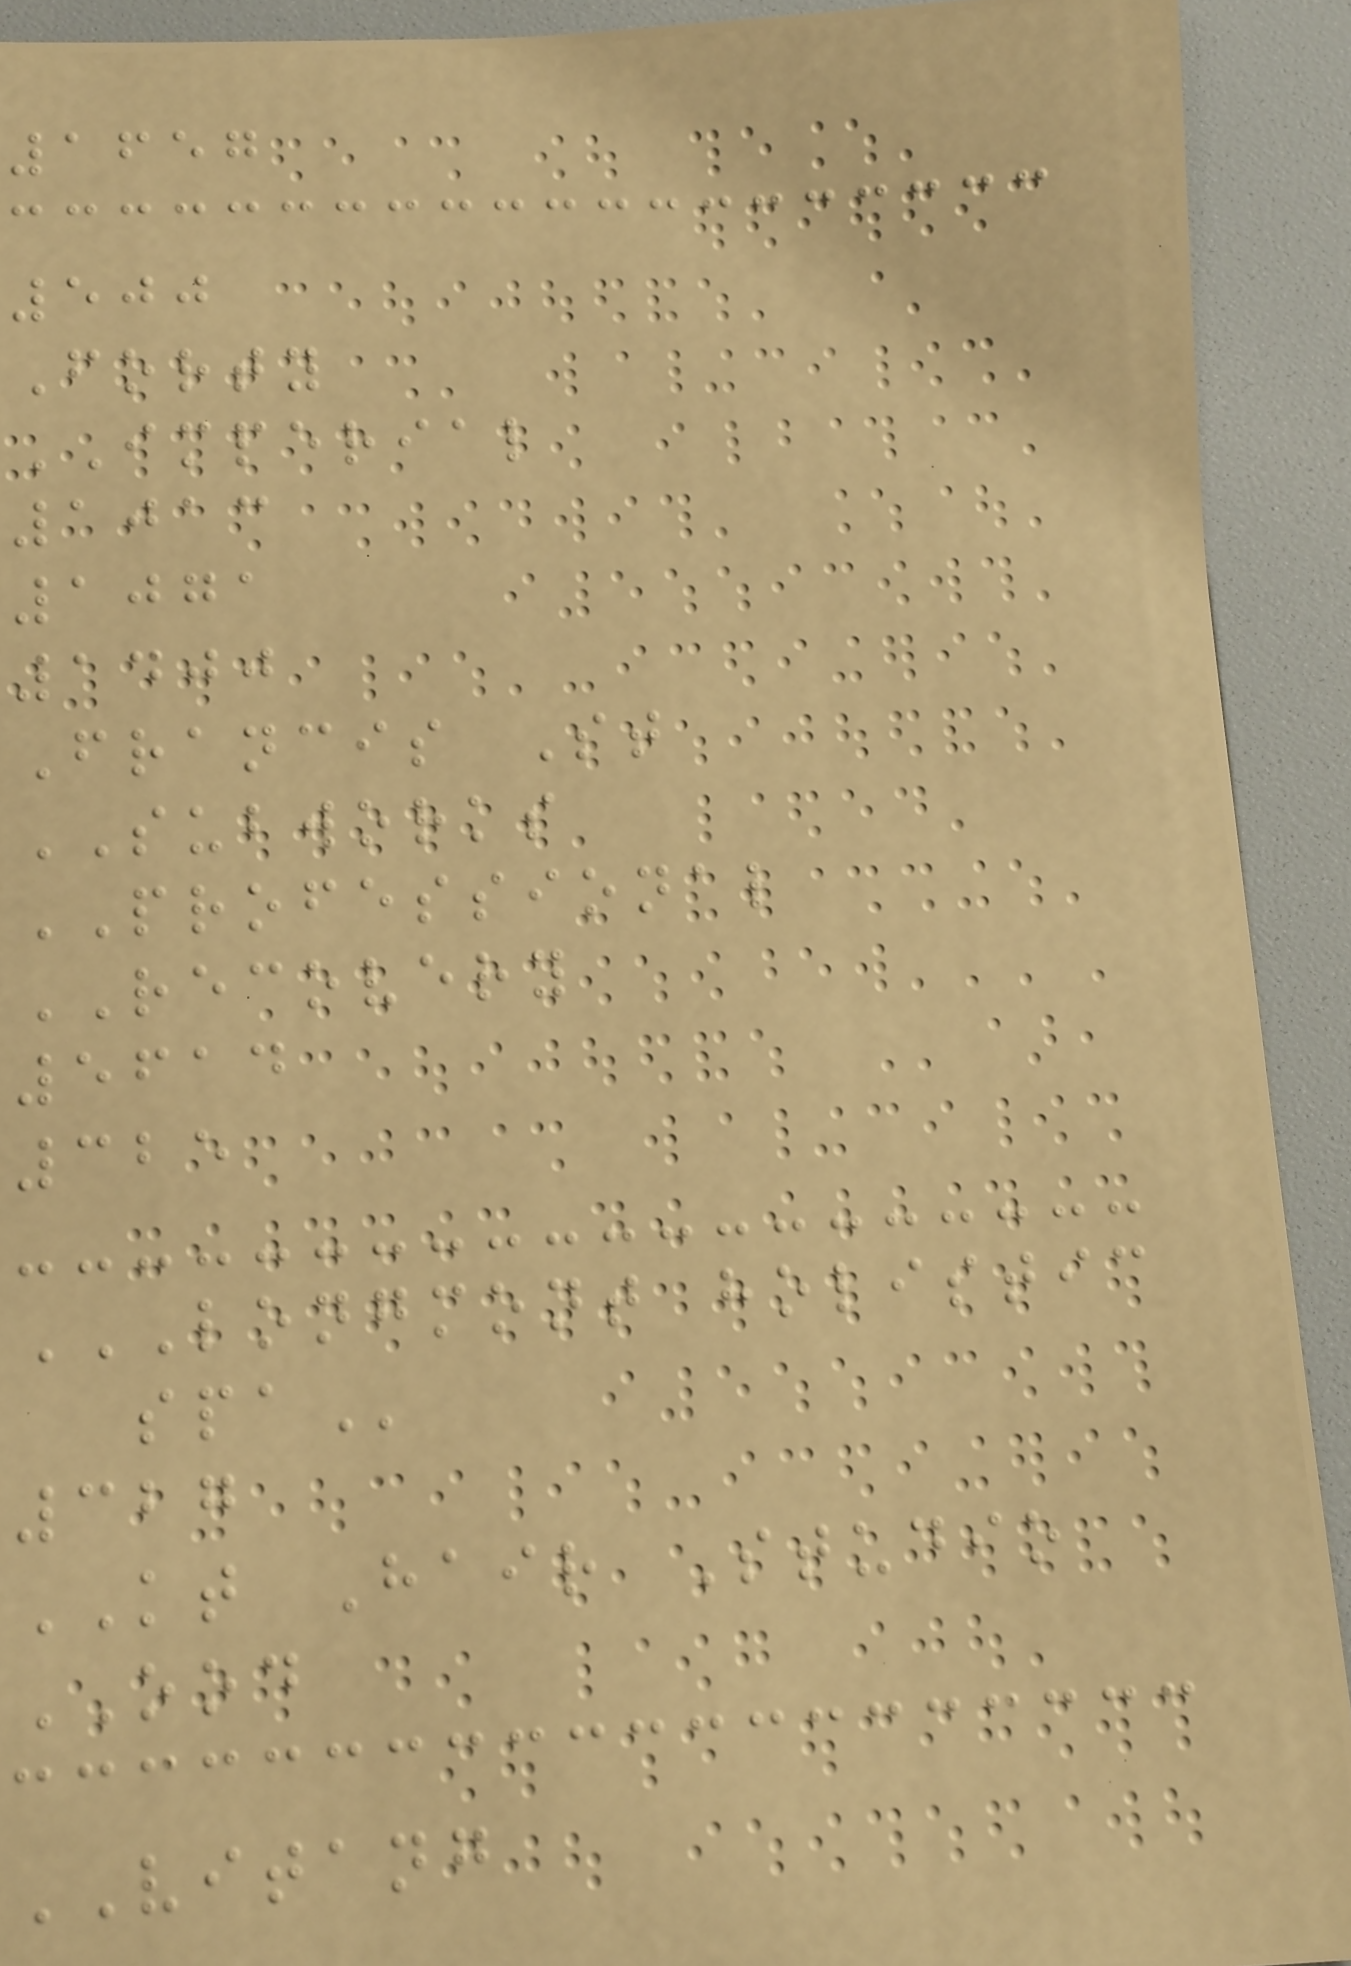1657
500
Forty
IMPERIAL
1013
1071
1400
Francis St
SUBWORKS
PROFESSIONAL
RECOVERY
5614
325
LONGMONT HOLISTIC
SPA
327
KT Hair Studio
OOD
VITANG
